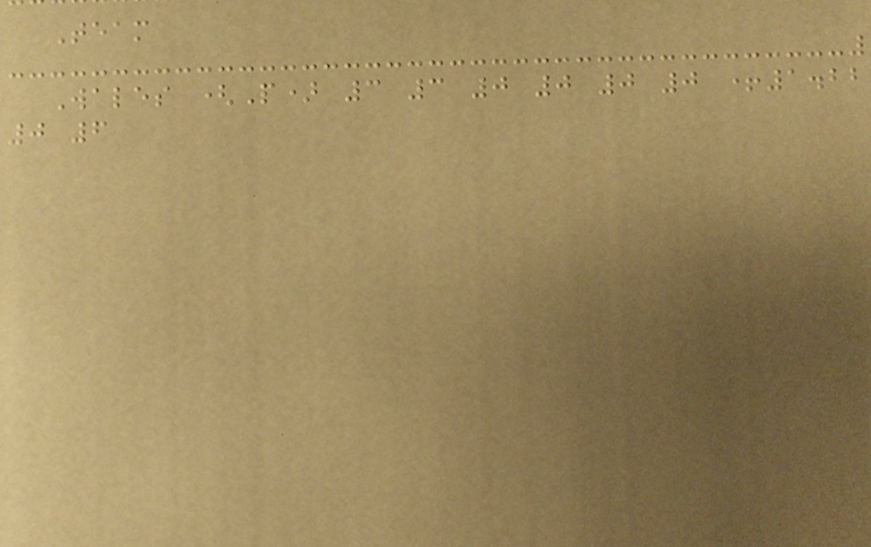Team
Wales (P) 3 3 0 0 0 0 +1.22
0 6
